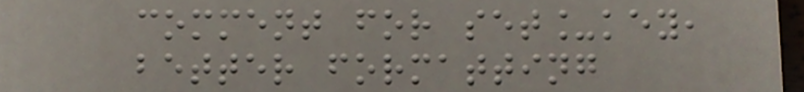comment for set_key,
better formatting
